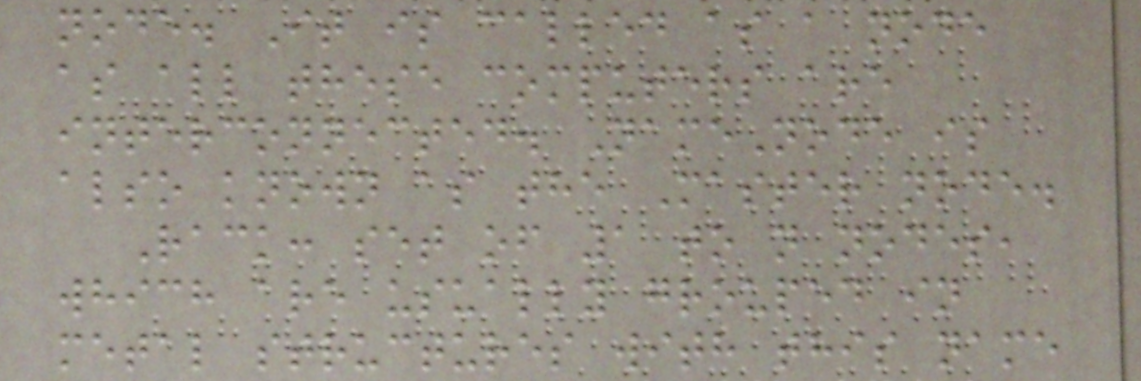node. It is called as a node
as all these computers are
interconnected. NameNode is
also known as the Master node.
Rack: set of 1 to n nodes,
which are usually grouped in
metal structures with this name
